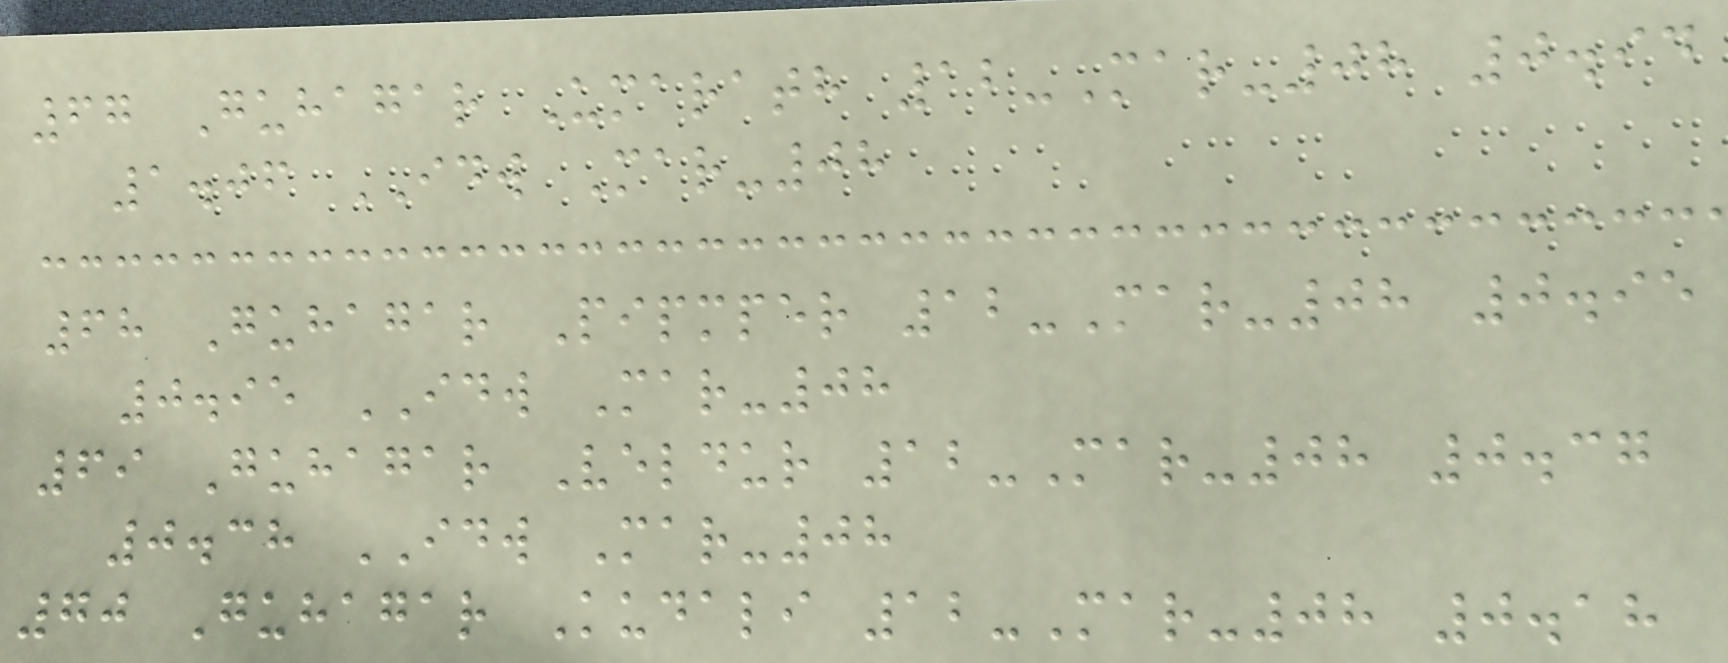67 Guhagar Umarath 12-Mar-08 0.94
1.06 IDW Mar-08
68 Guhagar Pipmper 12-Mar-08 0.95
0.95 IDW Mar-08
69 Guhagar Veldur 12-Mar-08 0.37
0.38 IDW Mar-08
70 Guhagar Kudali 12-Mar-08 0.18
